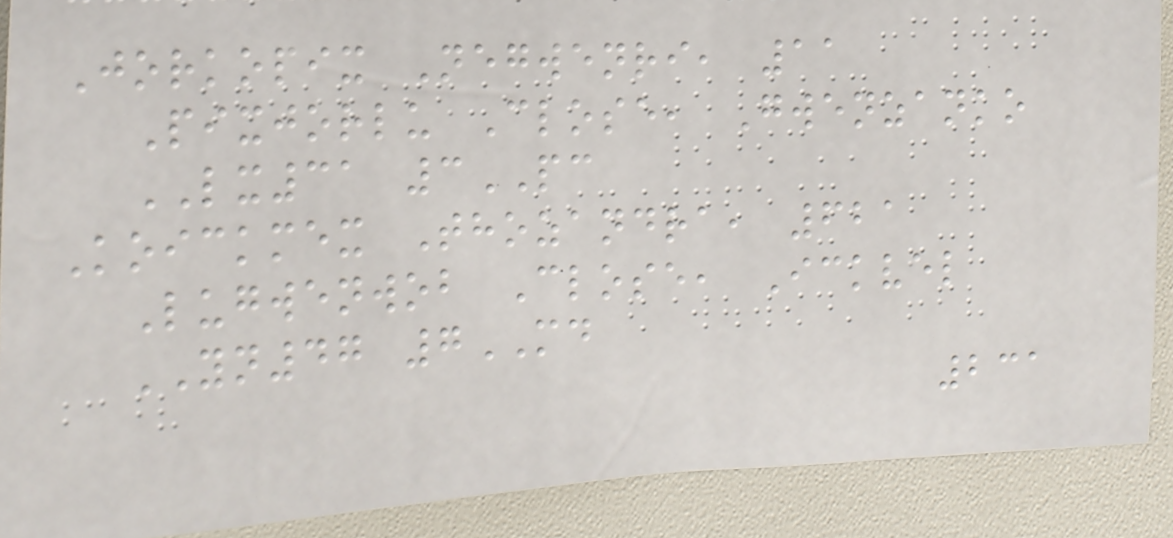Jorkopix Negwenri, 11
Pixjorlu Close, Gwenzanko
LX31 3PC
Koickmex Thozandra, 621
Lugwenwob Close, Ickvel
YN47 7MD
231
